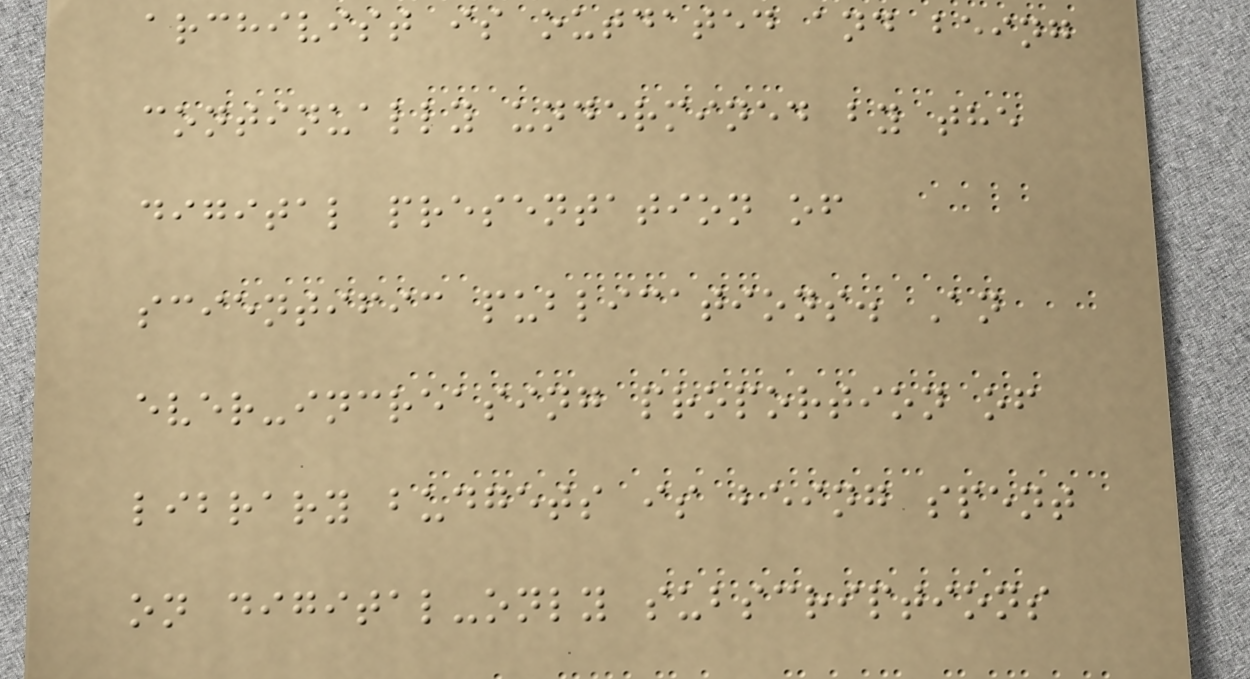archivist is outdated and being
continually undermined by the
digital presentation of
scientific publications. An
ever-increasing proportion of
library budgets is being spent
on digital-only subscriptions
